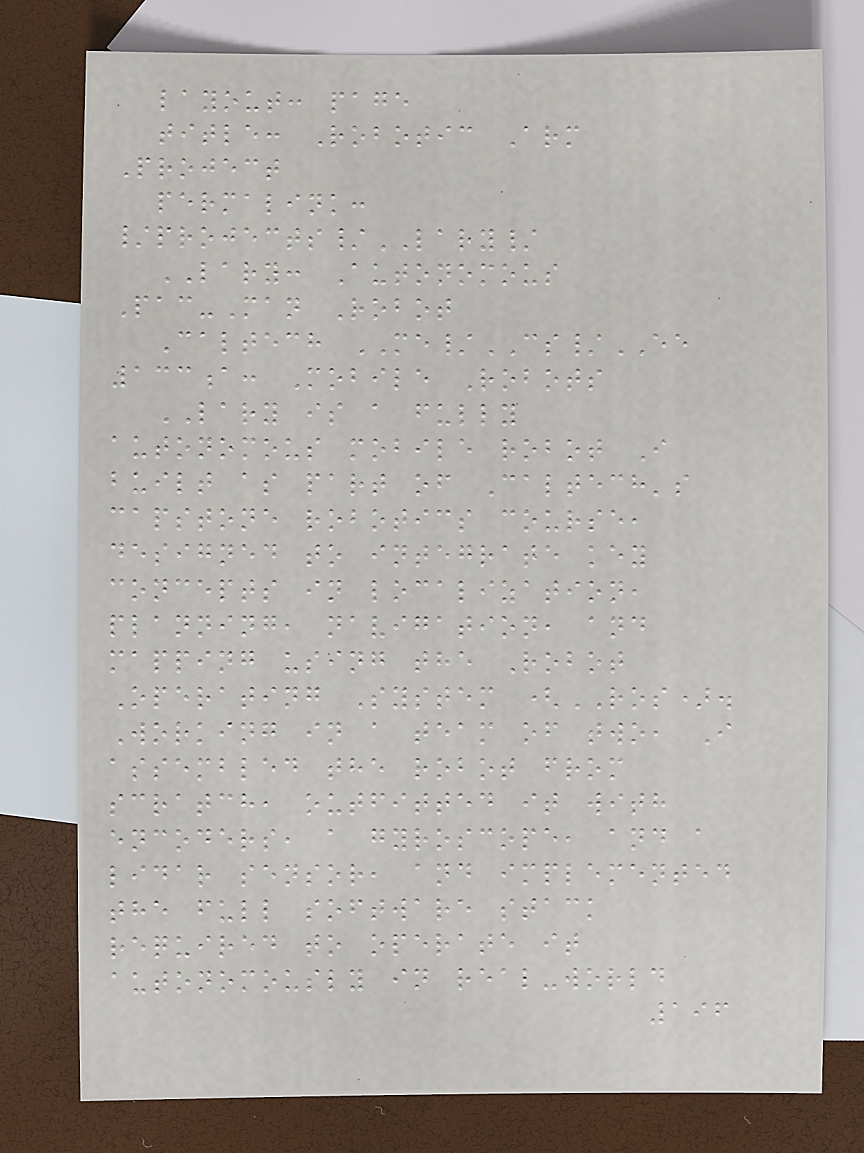layout: page
title: Robotic Arm
Project
permalink:
/projects/LARY/
LARY: Autonomous
Pac-Man Robot
Caltech ME/CS/EE
133a: Mobile Robots
LARY is a fully
autonomous mobile robot I
built as part of Caltech's
capstone robotics course,
designed to integrate key
concepts in localization,
planning, navigation, and
mapping using the Robot
Operating System (ROS).
Working in a team of two, I
assembled the robot from
scratch, outfitted it with
encoders, a gyroscope, and a
lidar sensor, and implemented
the full software stack
required to operate it
autonomously in real-world
196
